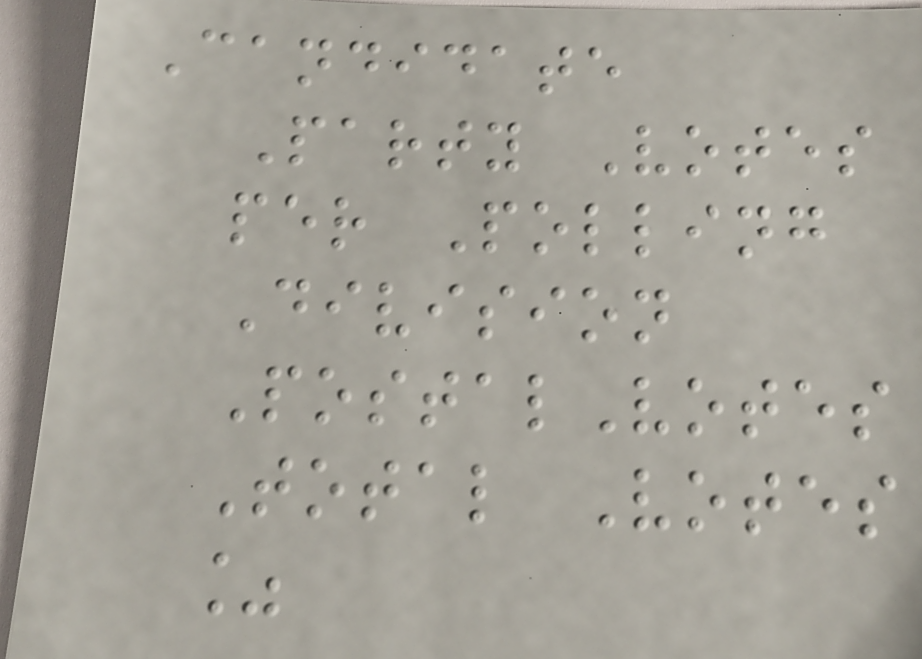Candidate
Party Votes
per Polling
Division
PostalVotes
Total Votes
%
